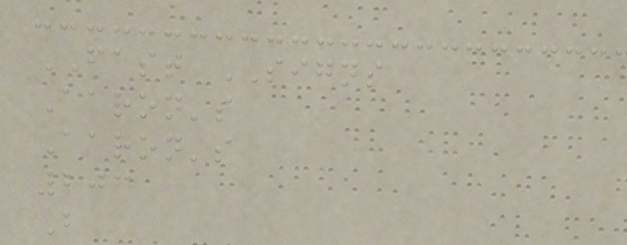FAST SIGNS
Aaron's
Aaron's
203
B
